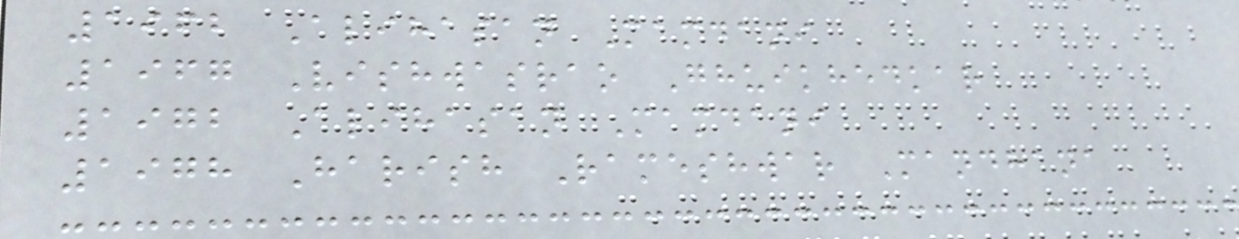1962 Alihasan Mamdani
1967 Vishwasrao Ghuikhedkar
1972 Alihasan Mamdani
1978 Harish Rameshwar Mandhana
